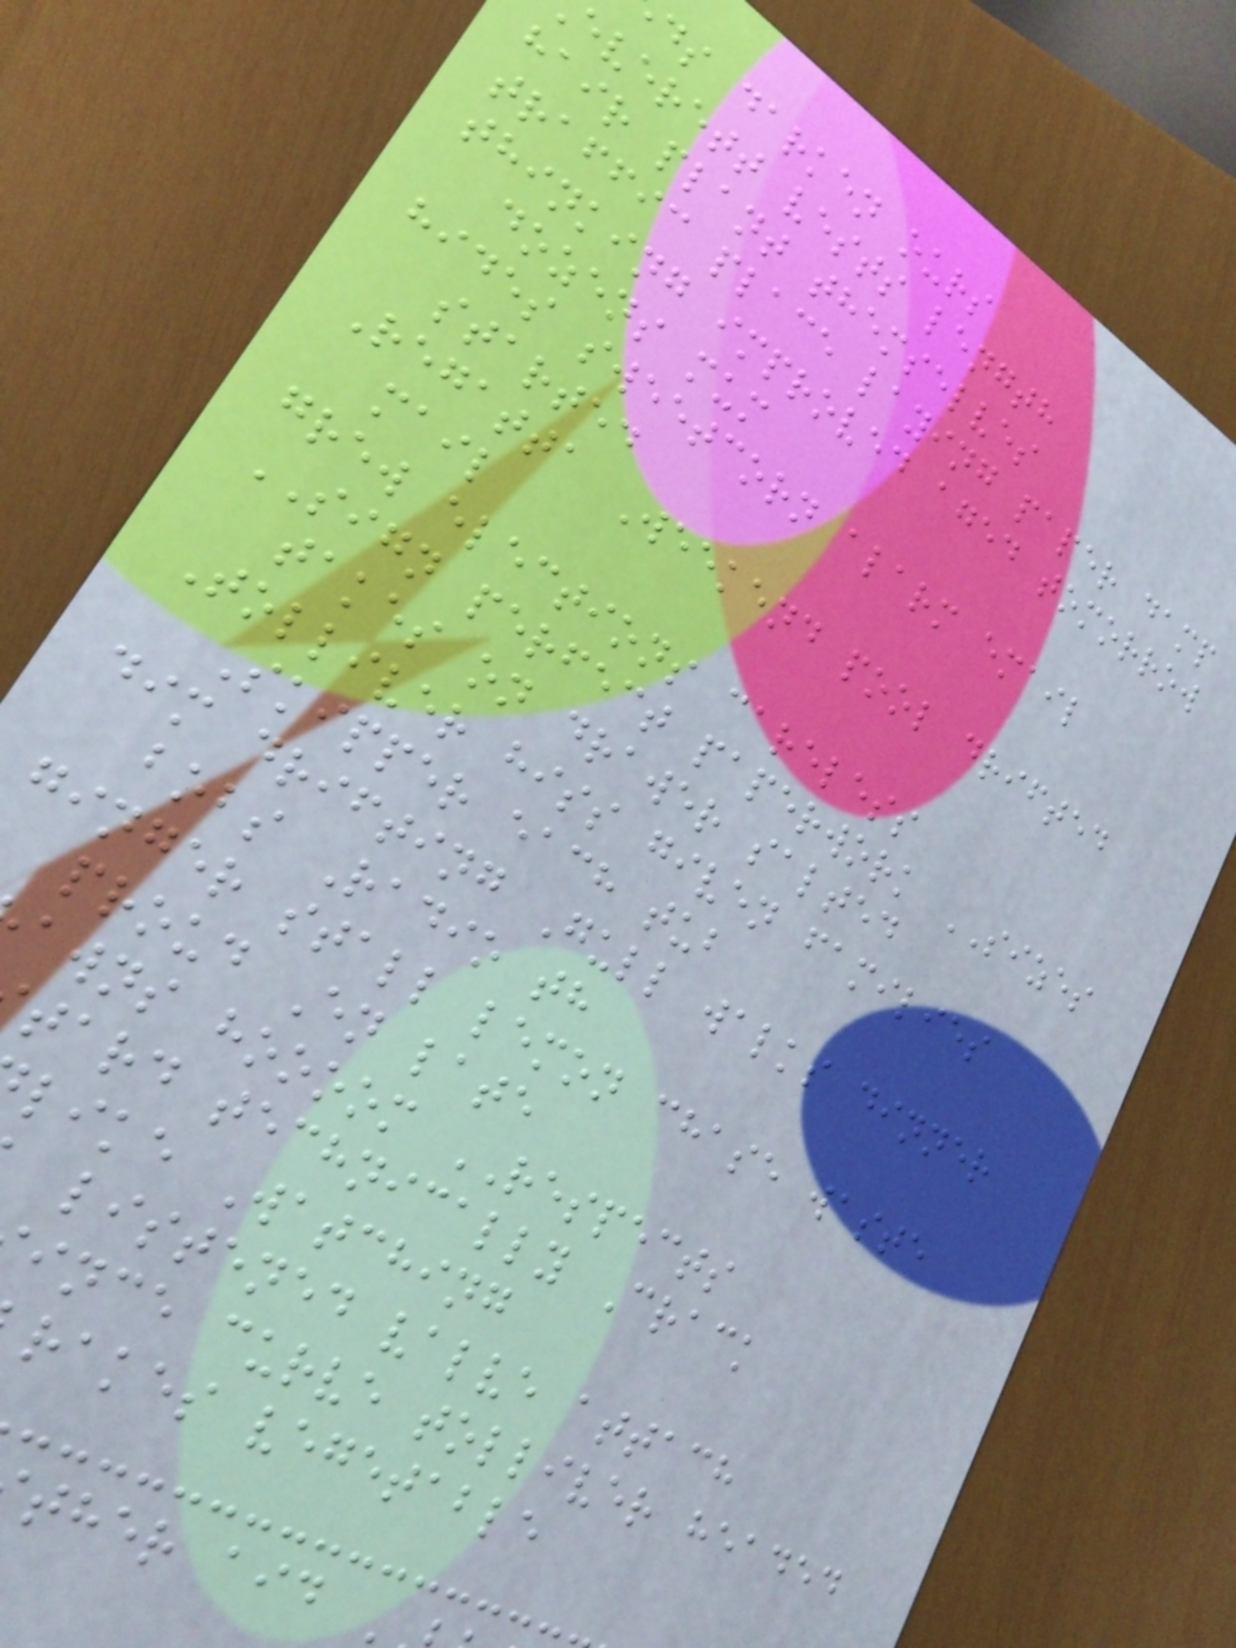ds darken ours
everett vests length
hair plant themselves
traffic place laying paper damp
thinking improved aged tomorrow
dozens mum
hides sweetcorn alarm email
started
Regatta Weekend pool drifted
mail
grew elections careless
SIGN perfect paperwork SIZES
takes on drawer salted
Tolliver hiss given families
Skipper each tub
dim drifting Gull walks dinner
bobs Radio th
ginger stall lemon chase waste
proud En late
awns hoooom RESPECTS
tard technically Crack
like Watching
listened valve attach
ince curve tolliver headed
rakes vegetable
ther aid
